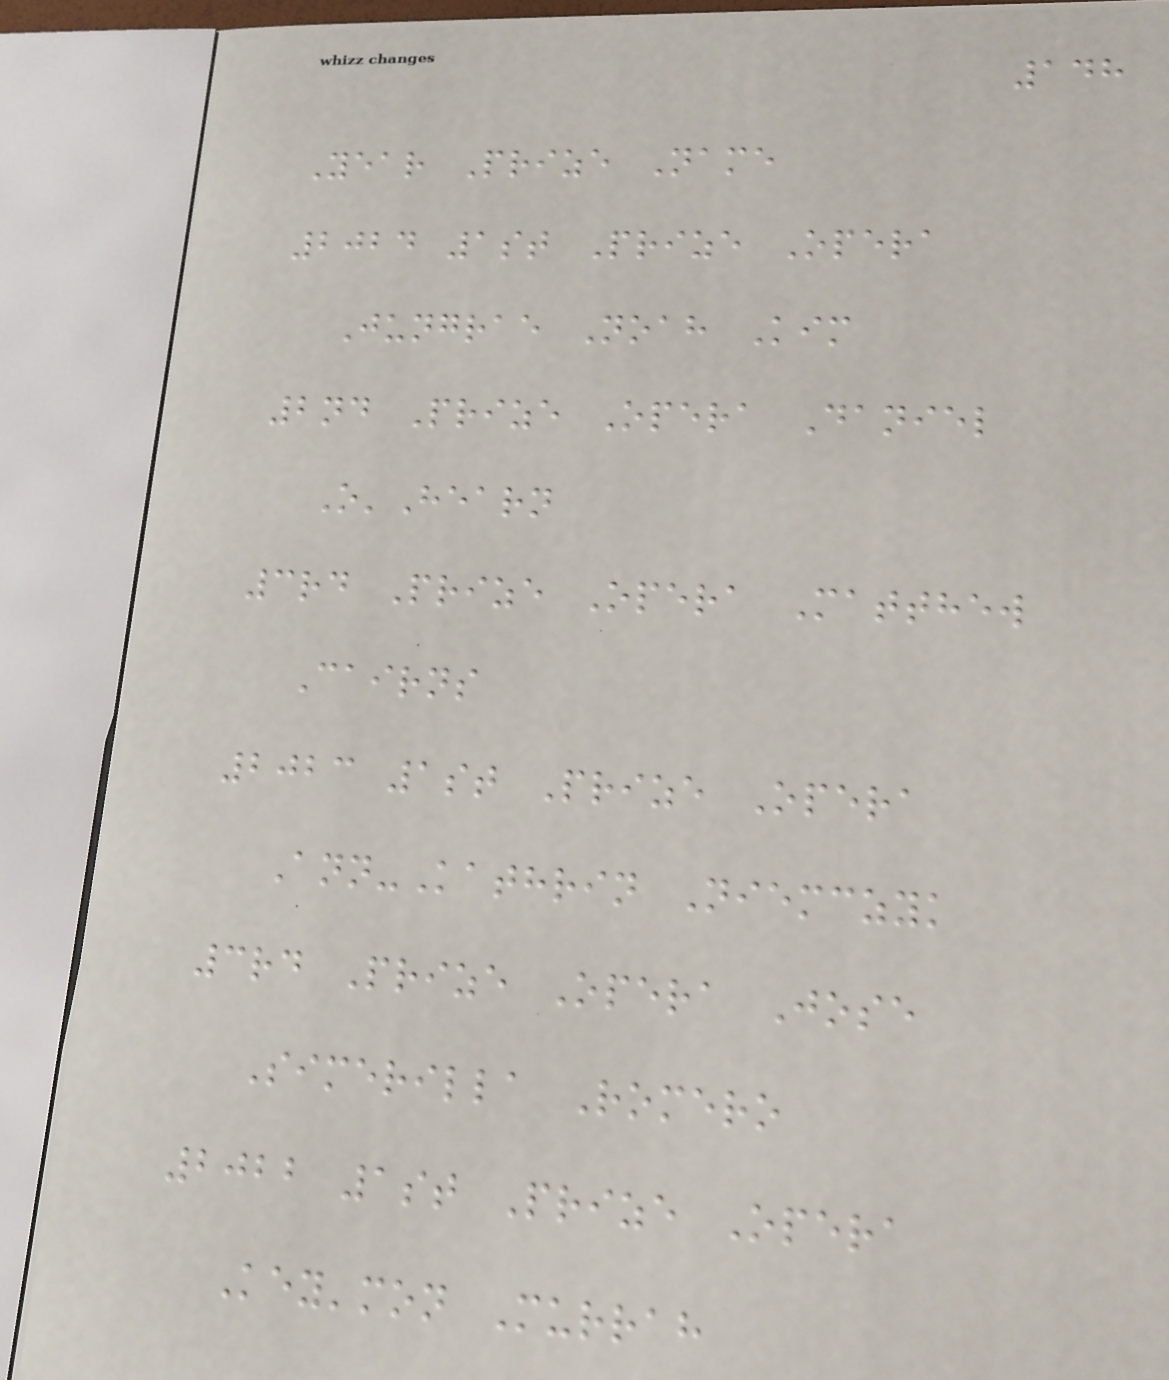148
Year Prize Name
2024 1st Prize Opera
Jungrae Noah Kim
2nd Prize Opera Daniel
O'Hearn
3rd Prize Opera Matthew
Cairns
2023 1st Prize Opera
Ann-Kathrin Niemczyk
3rd Prize Opera Jose
Simerilla Romero
2022 1st Prize Opera
Key'mon Murrah
